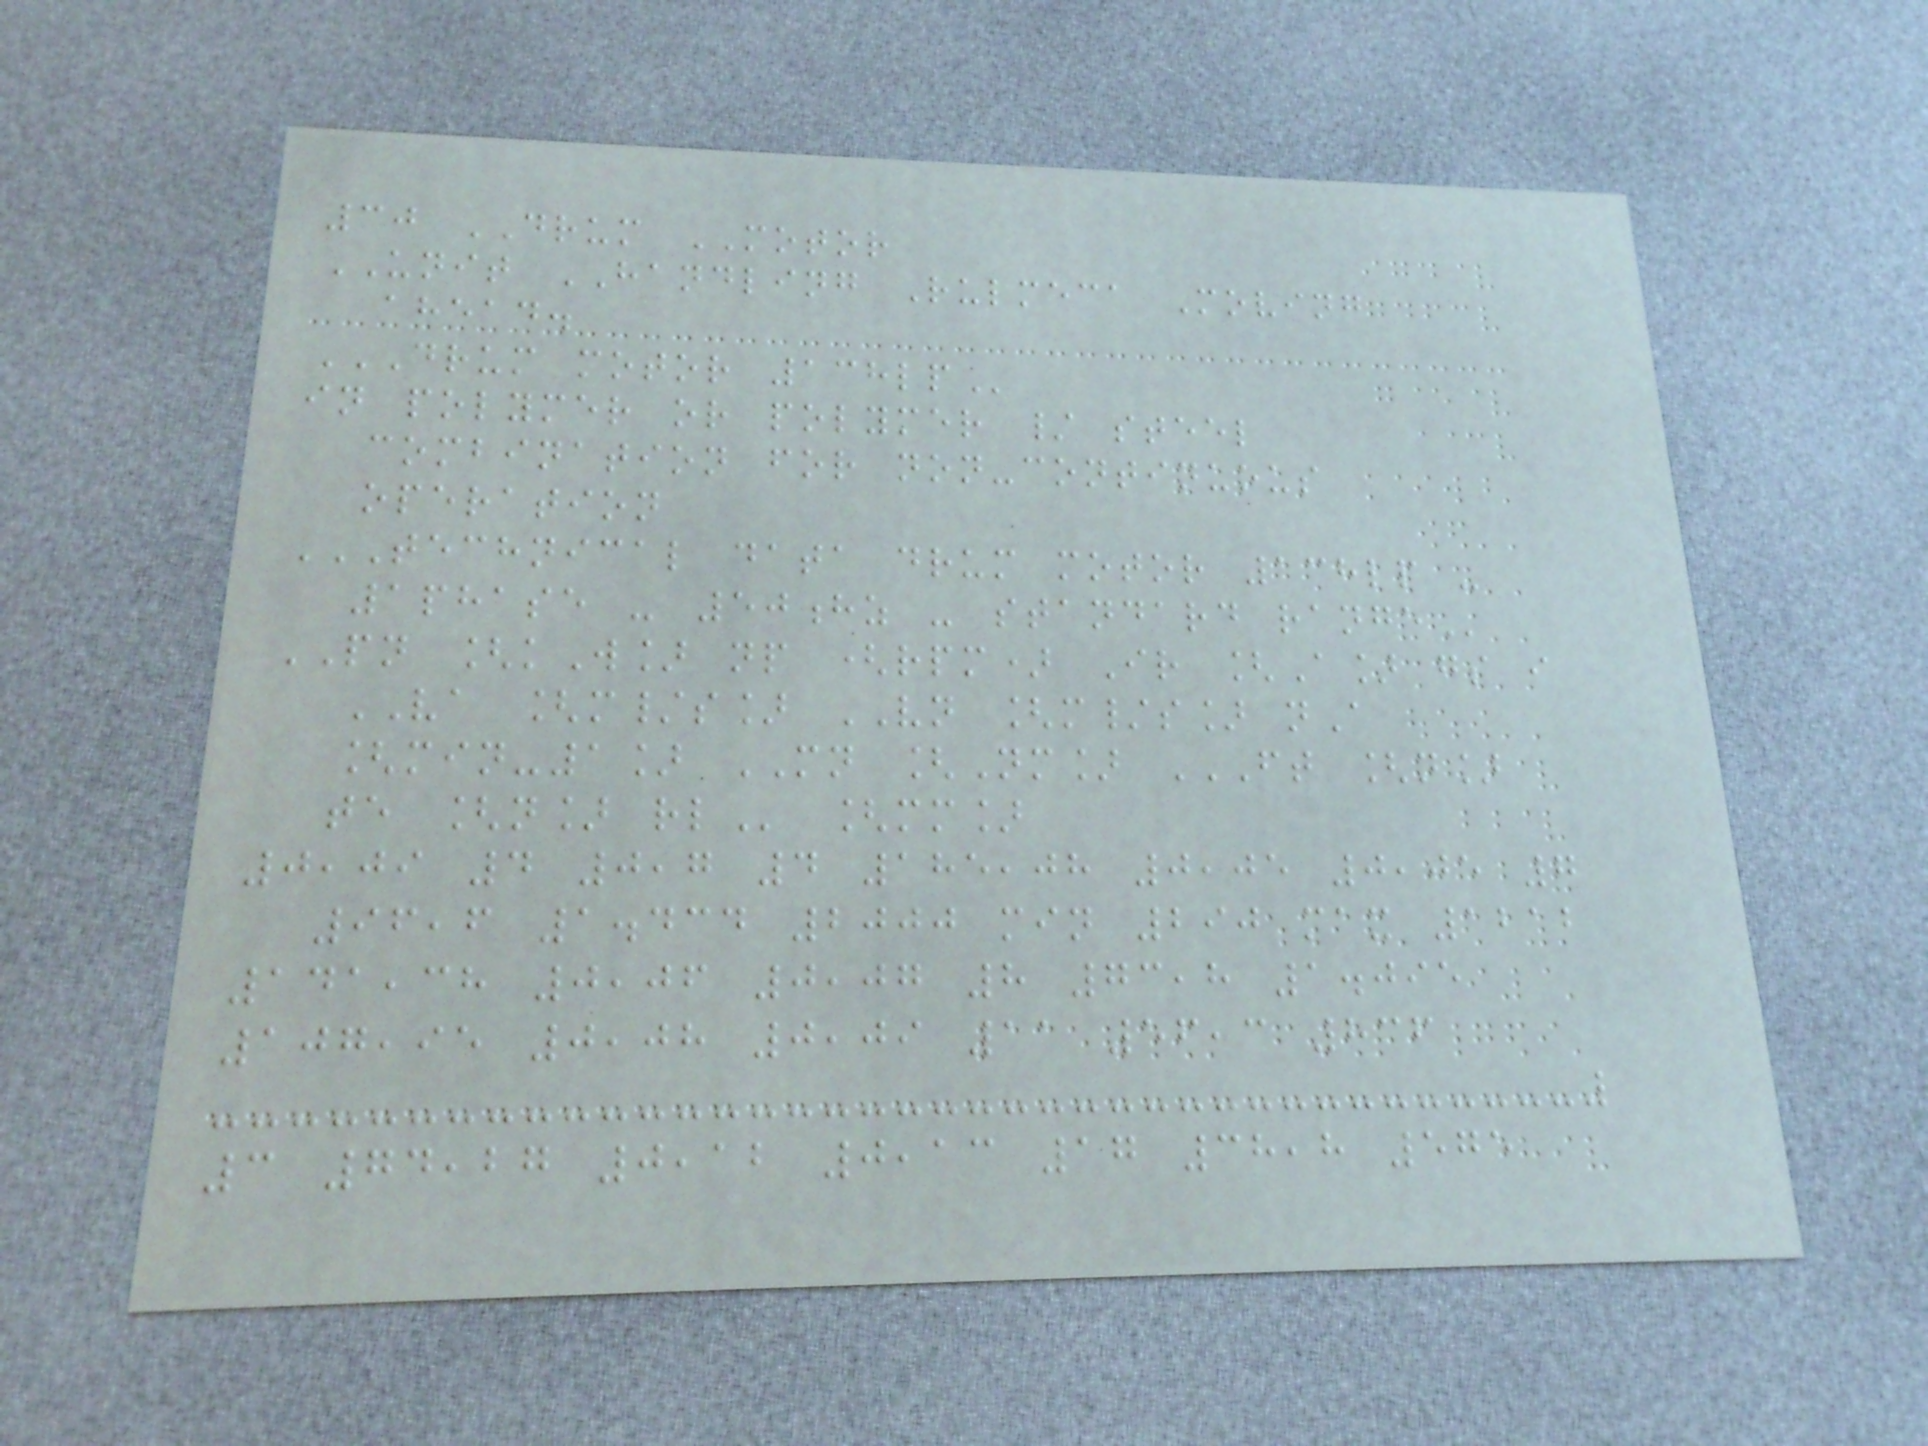30 DRUM MOTOR
UNIT HANDLING Rulmeca Moving
ahead.
DRUM MOTOR 138LP
in polymer or polymer / steel
combination for non-continuous
operation
TECHNICAL DATA DRUM MOTOR 138LP -
1PHASE - 50HZ - STANDARD RANGE
PN [kW] np (rpm) Ir [A] gs i
VA [m/s] VN [m/s] nA
[min-1] MN [Nm] FT [N]
TE [N] RL [mm]
0,09 4 0,7 4 185,08 0,05 0,05 7
96,6 1.434 2000 min 290 max 1212
141,38 0,06 0,07 8 73,8 1.095
107,95 0,08 0,09 11 56,3 836
3 74,27 0,12 0,13 17 38,8 575
